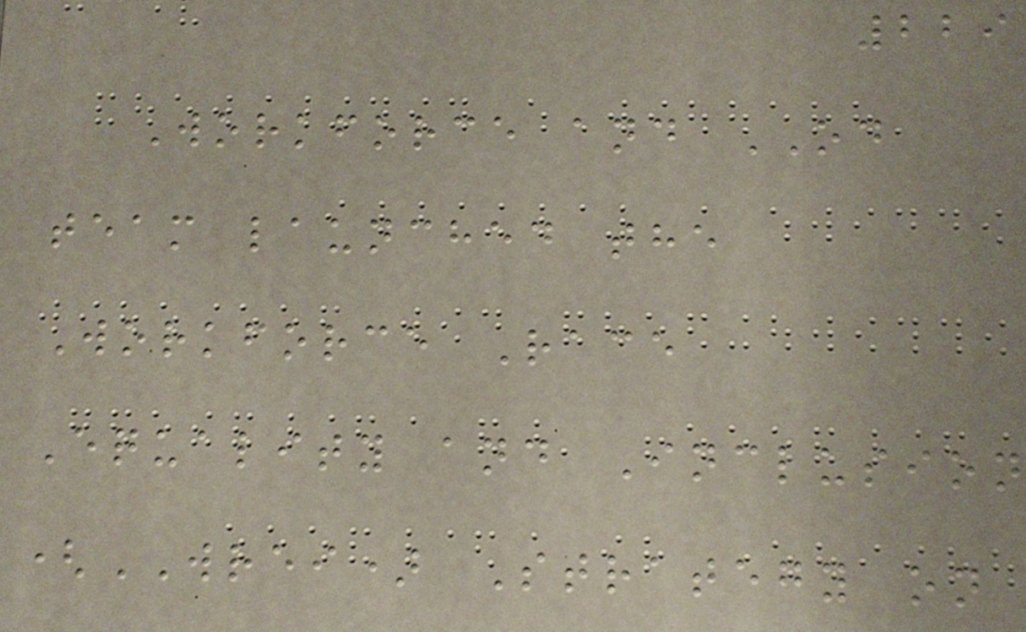229
Workforce and OD
team launched the
Workforce Race
Equality and Inclusion
(WREI) Strategy on
